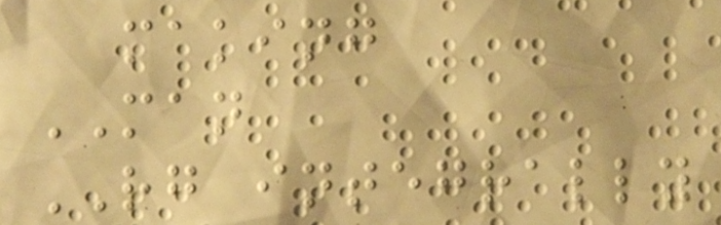making
MAN
RG integrally
